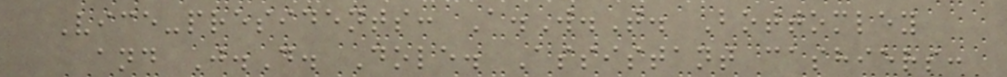Vice-presidents: A.W.T. Bottomley
and J.D. Dole. Assistant cashiers:
